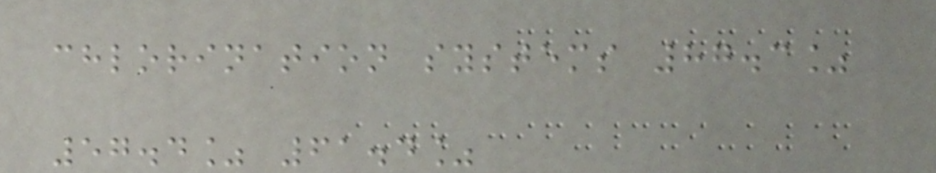chlorination systems 87.3%
57.4% 61.4%
